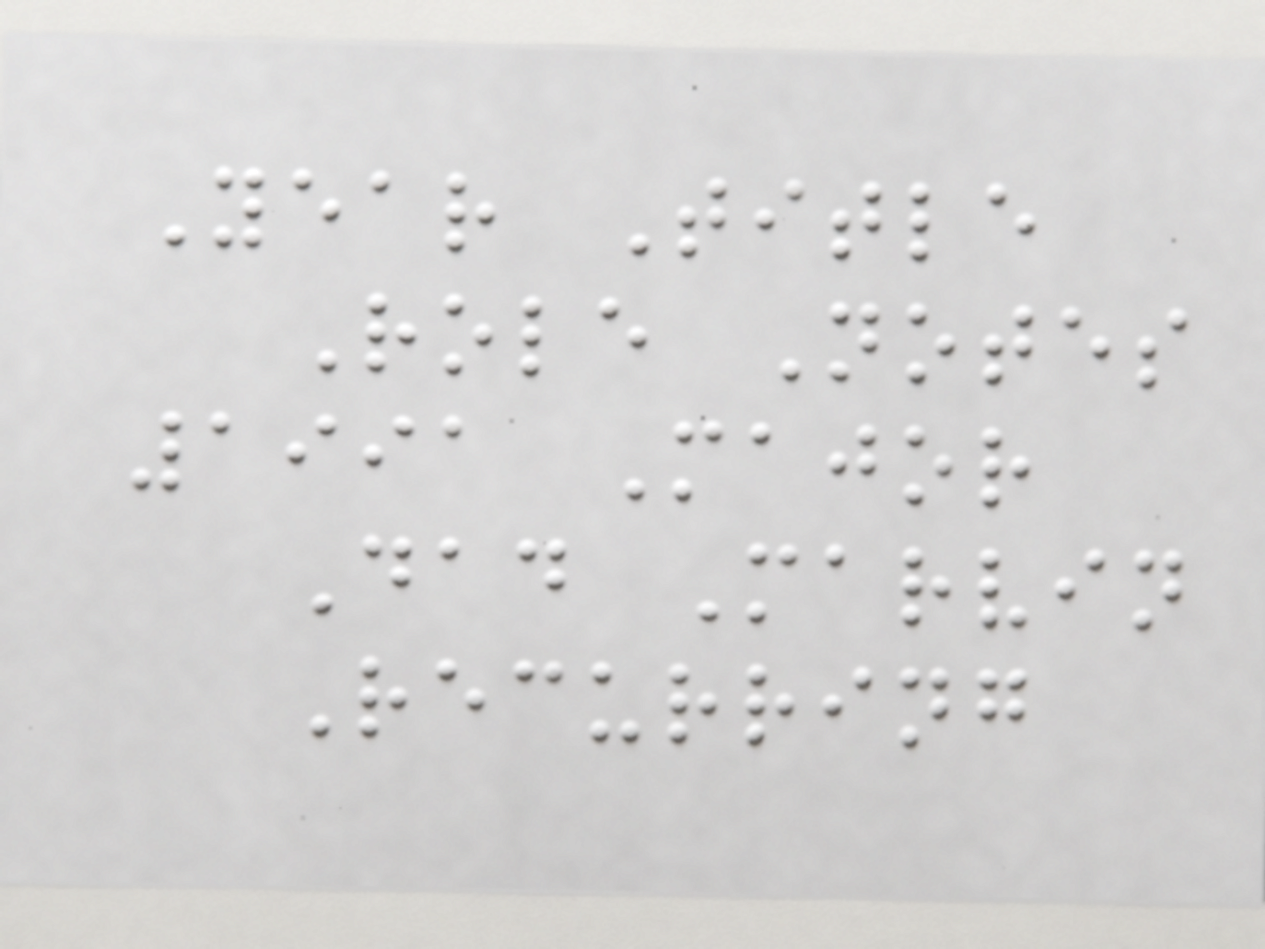Year Title
Role Notes
1991 Major
Dad Marvin
Recurring
